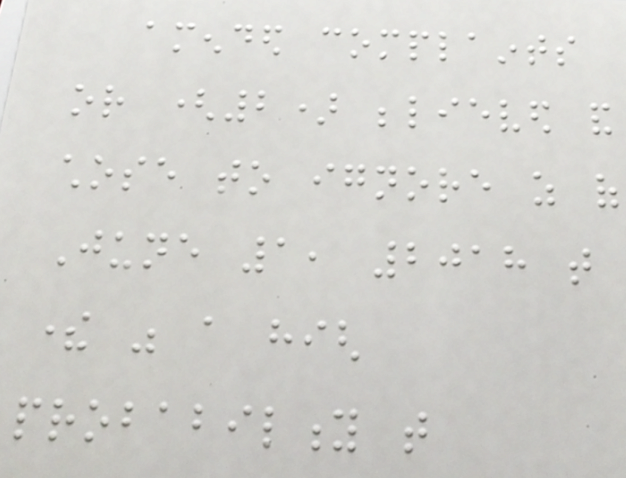amended complaints
or (2) believed and
chose to ignore as of
June 1, 2018 that
there was a high
probability that
